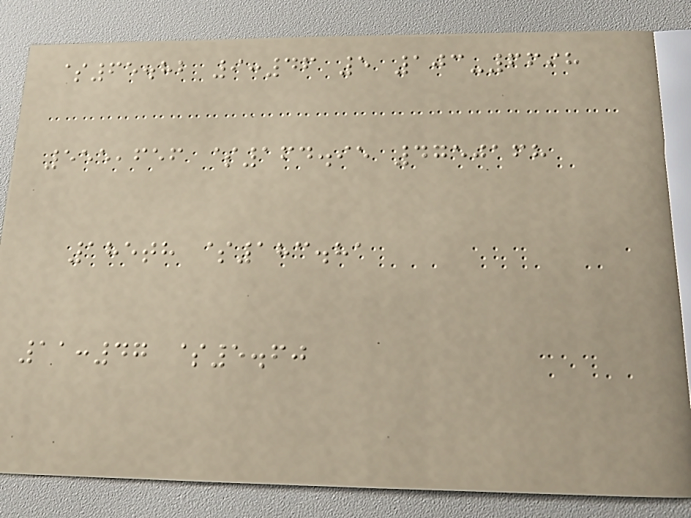$65.82 9:46 5 103-6698
555,656 $164.95 4750168
185th $183.81
11:47 $5.60
